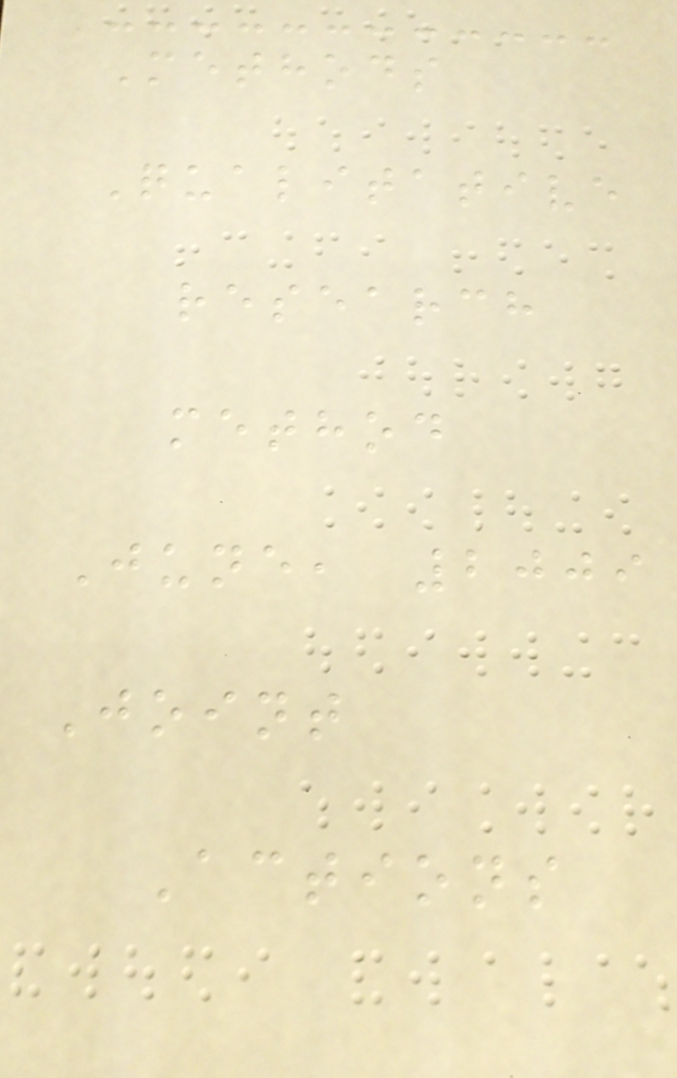Methods
Qualitative
research
method
June, 2009
Joint
Actions
